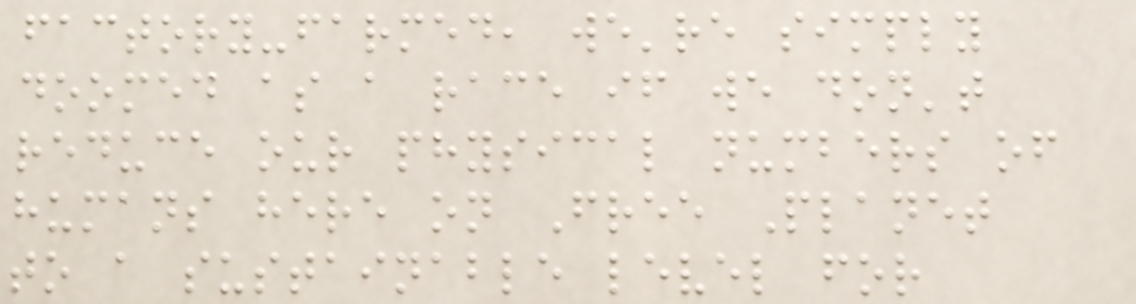factory-farmed, we're simply
doomed as a race if we don't
reduce our physical numbers of
humans here on Free Planet
to a sustainable level for
